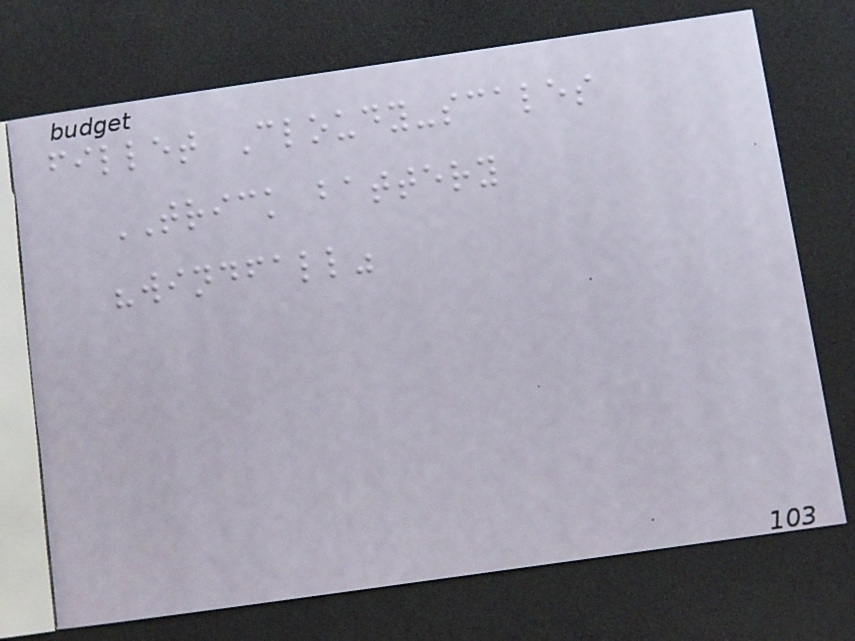fillet Cloudy-scales
TRICK battery
"windfall"
